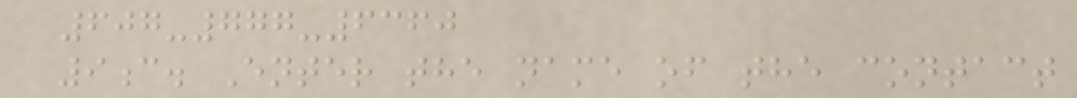607-777-6360
9c. Enter the name of the contact
